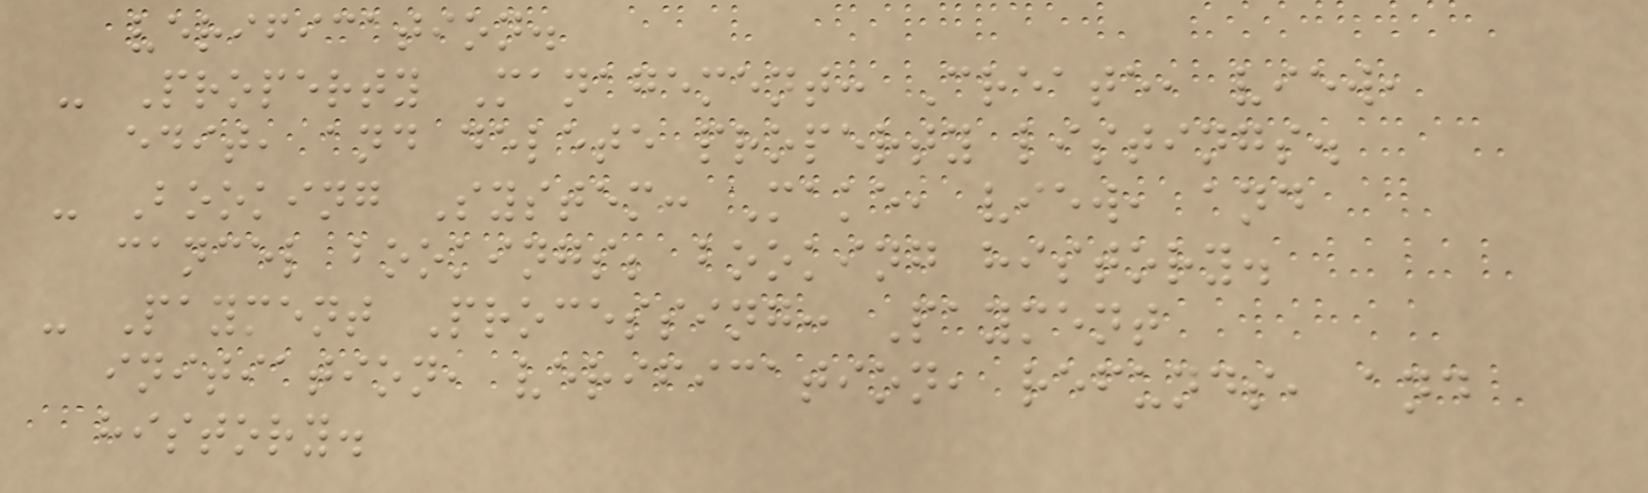verification.
- Property Management: Create, view,
edit, and delete property listings.
- Booking System: Make, view, and
cancel bookings; booking history.
- Payment Processing: Payment
initiation, verification, refunds, and
history.
